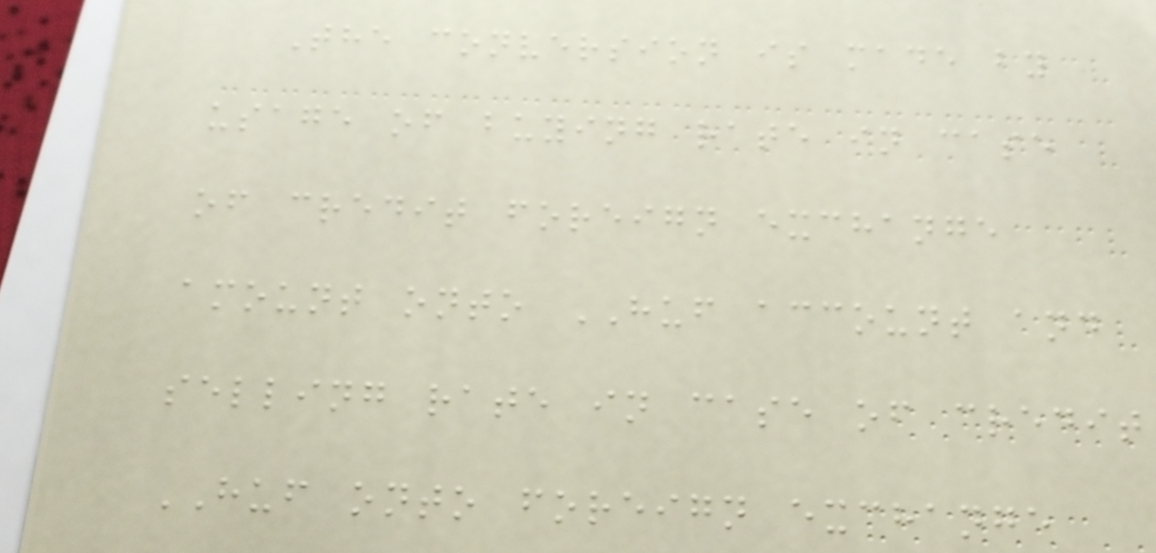The conversion is made by
usage of buying rate in case
of credit foreign exchange
amount onto HUF account and
selling rate in case of credit
HUF onto foreign exchange
